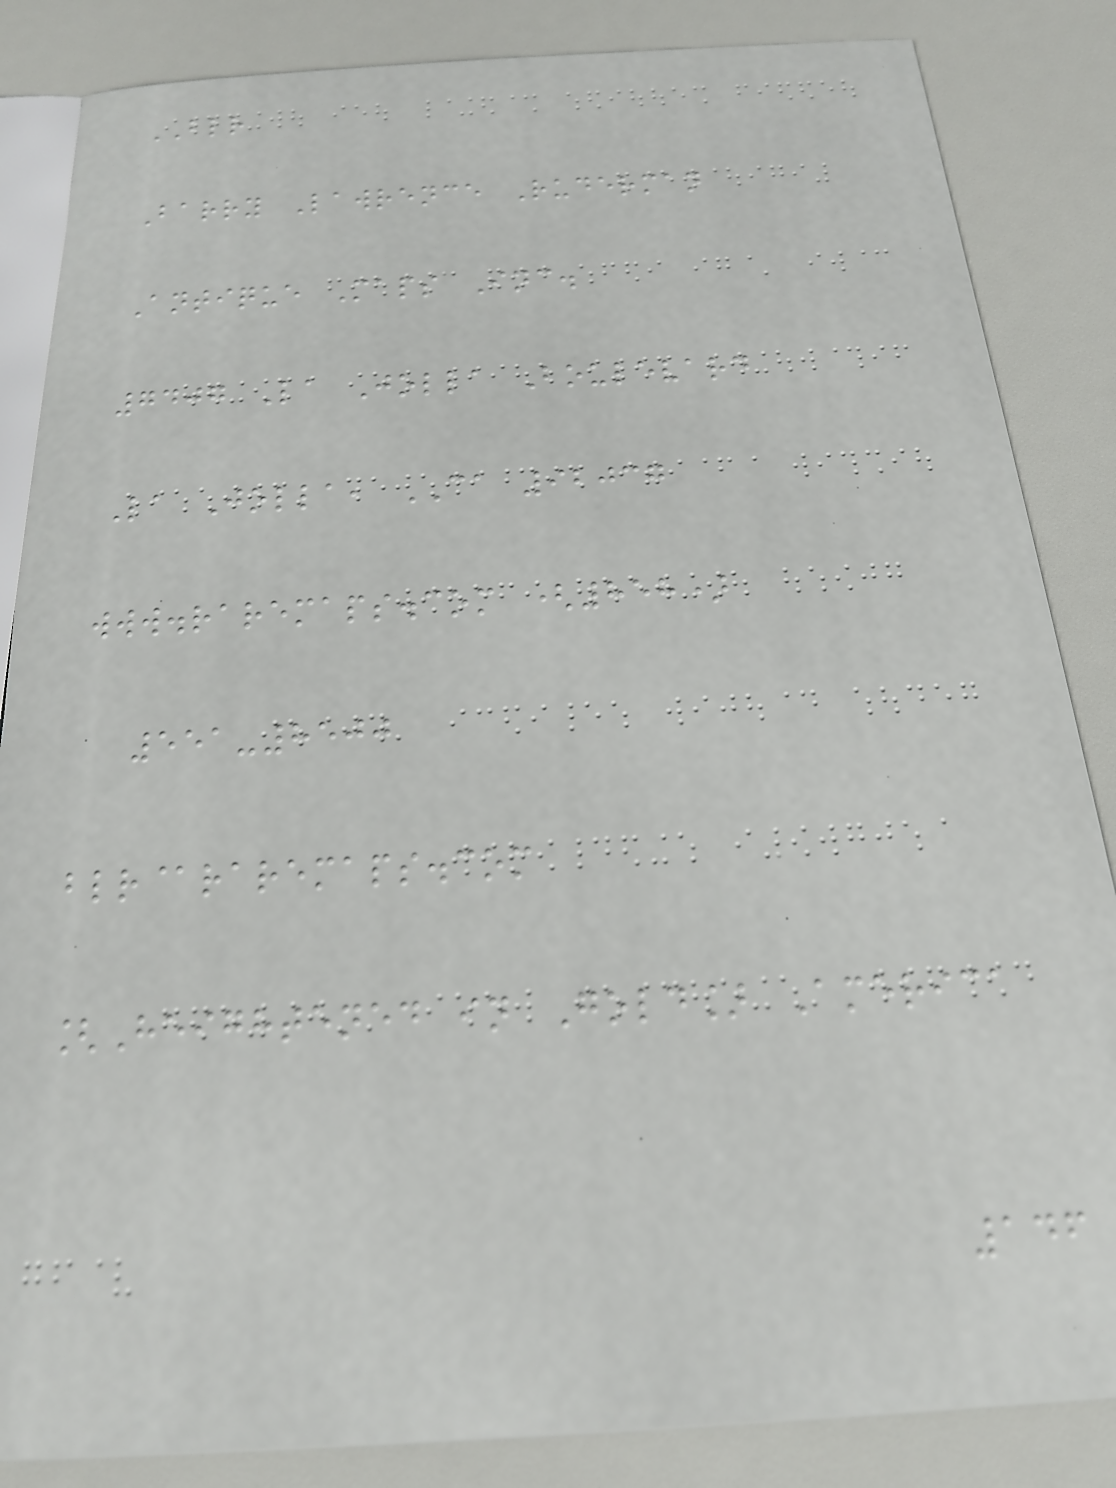BLR
Barry Lawrence Ruderman
Antique Maps Inc.
7407 La Jolla Boulevard
La Jolla, CA 92037
www.raremaps.com (858)
551-8500
blr@raremaps.com
[Heightened in Gold] America
146
